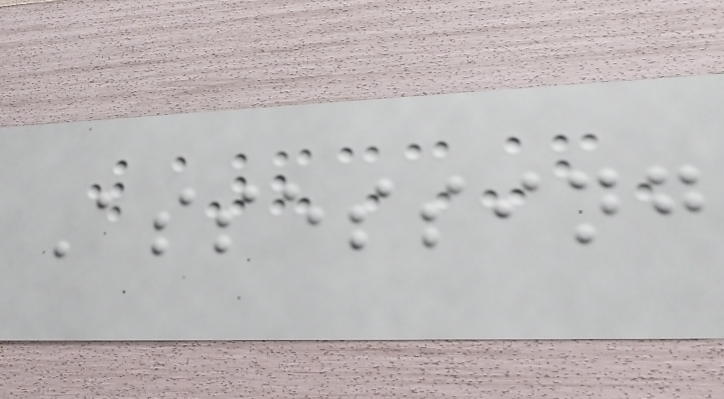Assessing
